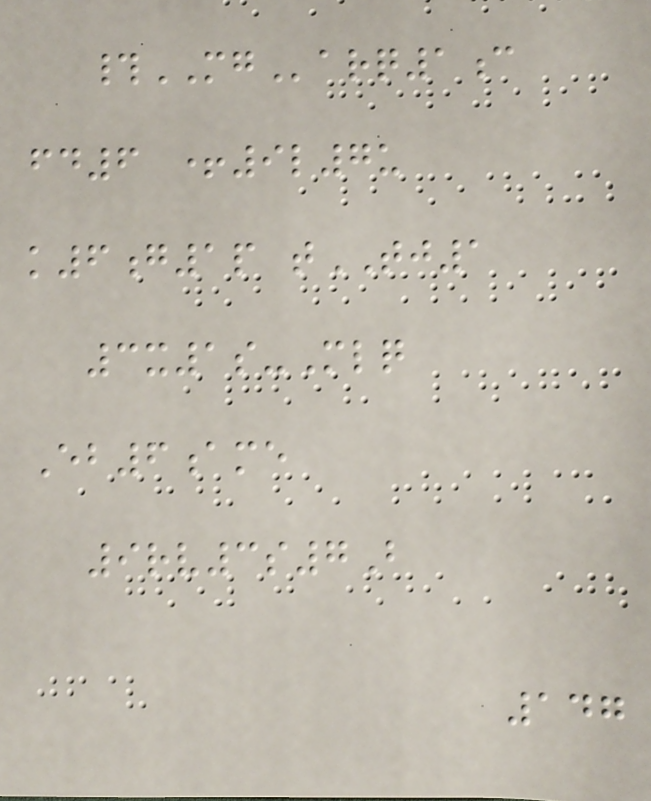#MGarq1c
fd6 +9l7u
k6g1p tTJ1
3x1s-Mlq
Eb6ame
9rv3s7B
147
